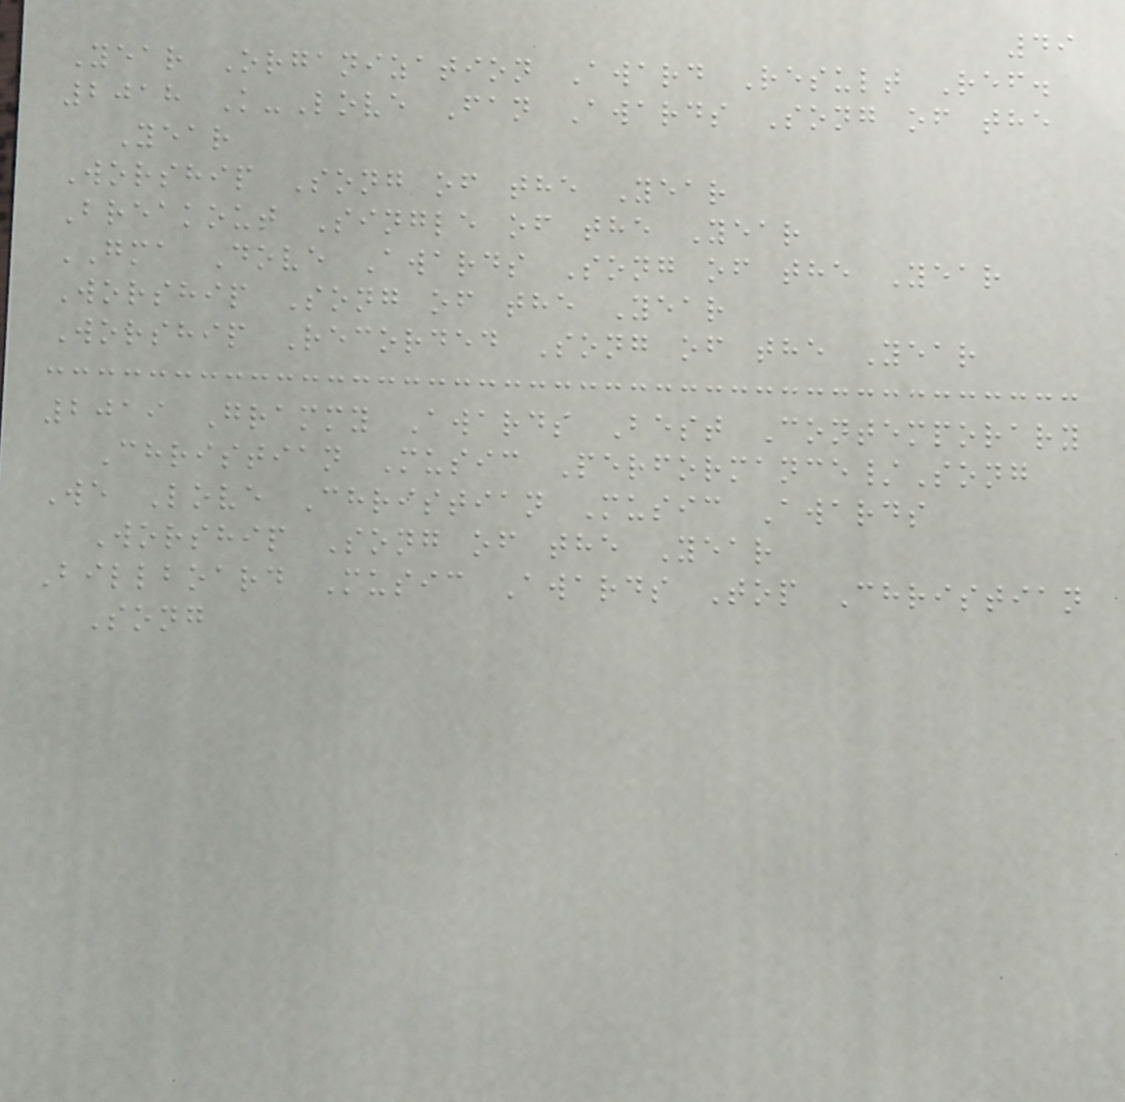49
Year Organization Award Result Ref.
2018 K-Love Fan Awards Song of the
Year
Worship Song of the Year
Breakout Single of the Year
GMA Dove Awards Song of the Year
Worship Song of the Year
Worship Recorded Song of the Year
2019 Grammy Awards Best Contemporary
Christian Music Performance/Song
We Love Christian Music Awards
Worship Song of the Year
Billboard Music Awards Top Christian
Song
